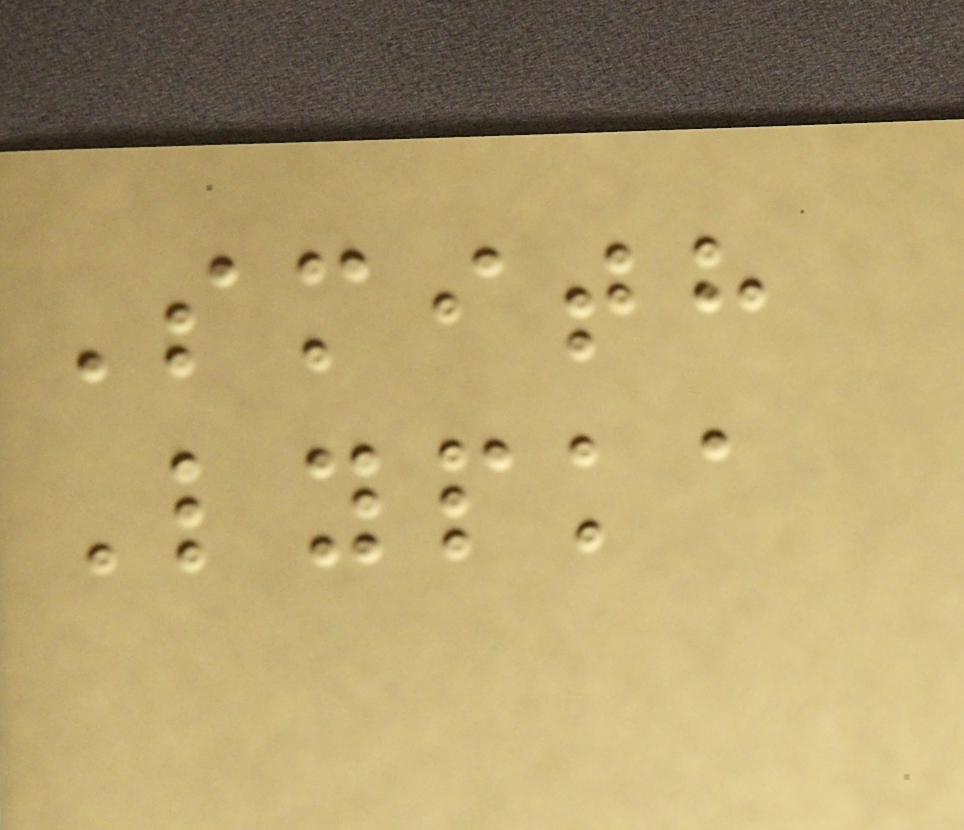Smith
Lypka
